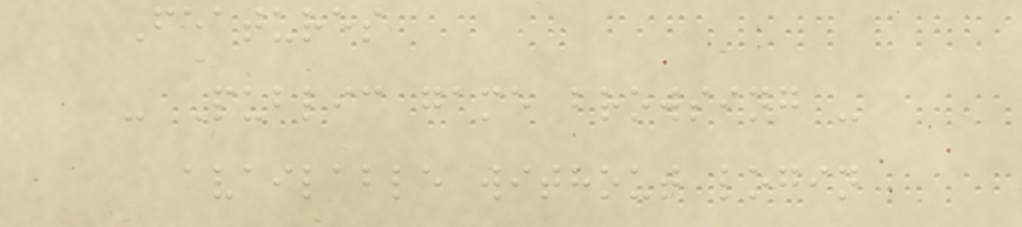Features
- Public game browsing -
available without login
